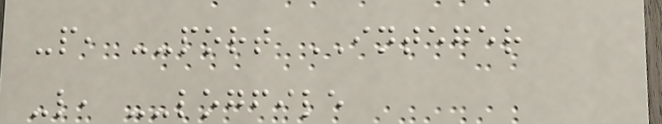-p, --port INTEGER
-l, --logfile
